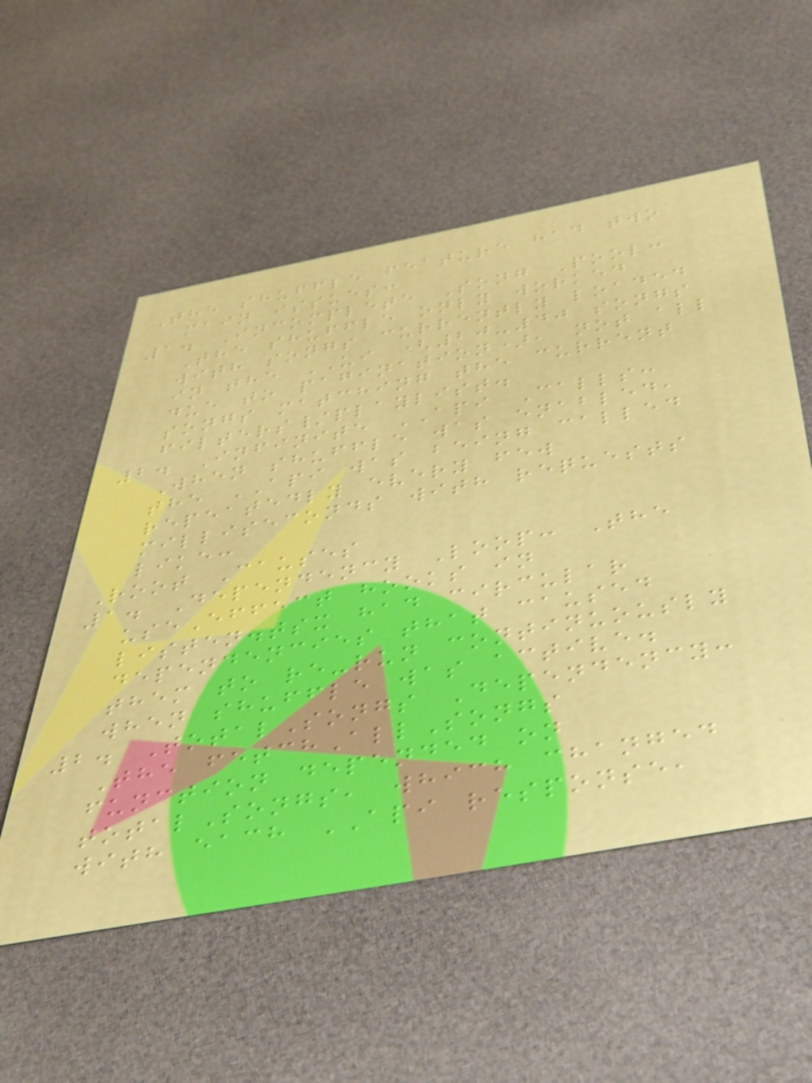The shuffle feature had two
main issues:
1. Incomplete Song Pool:
The shuffle only worked
with songs currently loaded
in the UI (20-40 songs
due to pagination), not all
songs matching the current
filters/playlist.
2. Infinite API Calls:
When shuffle was enabled,
the API was being called
repeatedly every few
milliseconds with requests
like:
Root Causes
1. Dependency Loop: The
useEffect hooks in
listen.tsx had circular
dependencies that caused
them to re-run continuously
when shuffle was active.
2. TotalSongs Dependency:
The fetchAllSongs
function depended on
totalSongs, which changed
with each API response,
